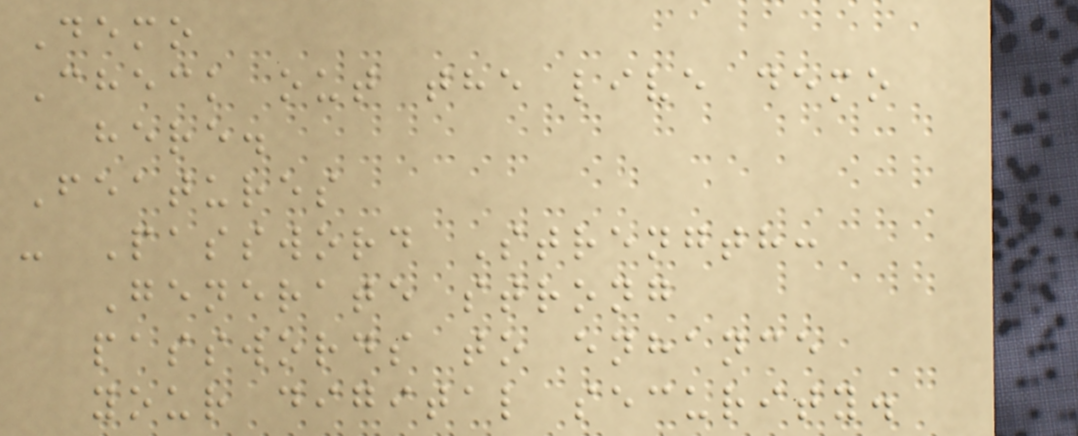Demo
Check out the live demo
here.
Features
- Password Strength:
Generate strong
passwords to enhance
your digital security.
